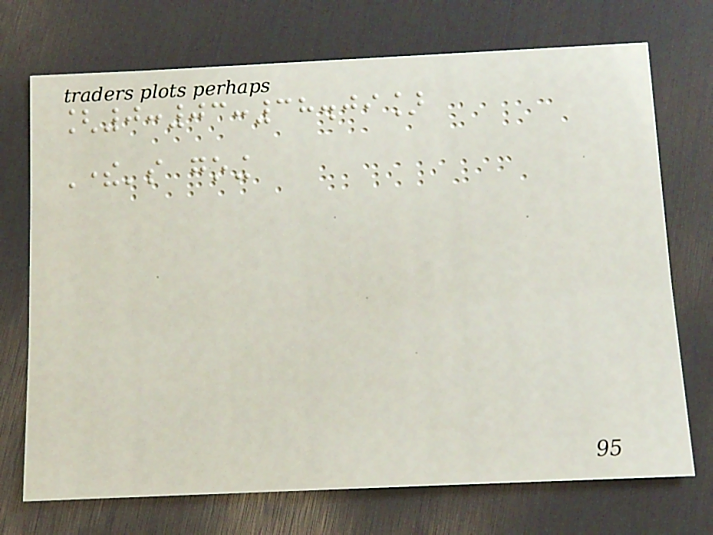[0:03:38.09]
There's going
